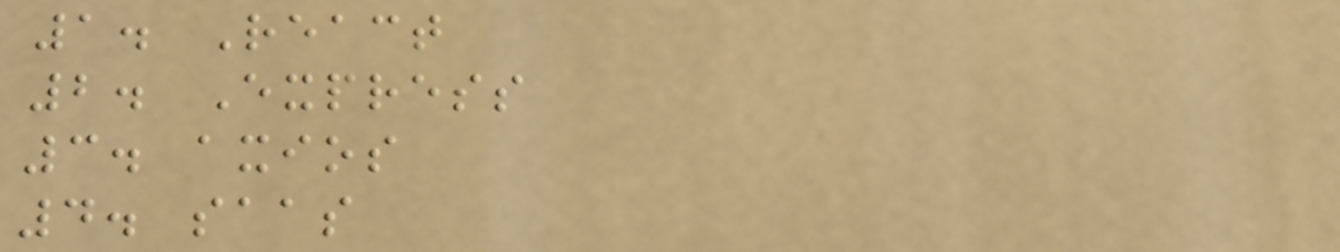1. React
2. Express
3. axios
4. saas
